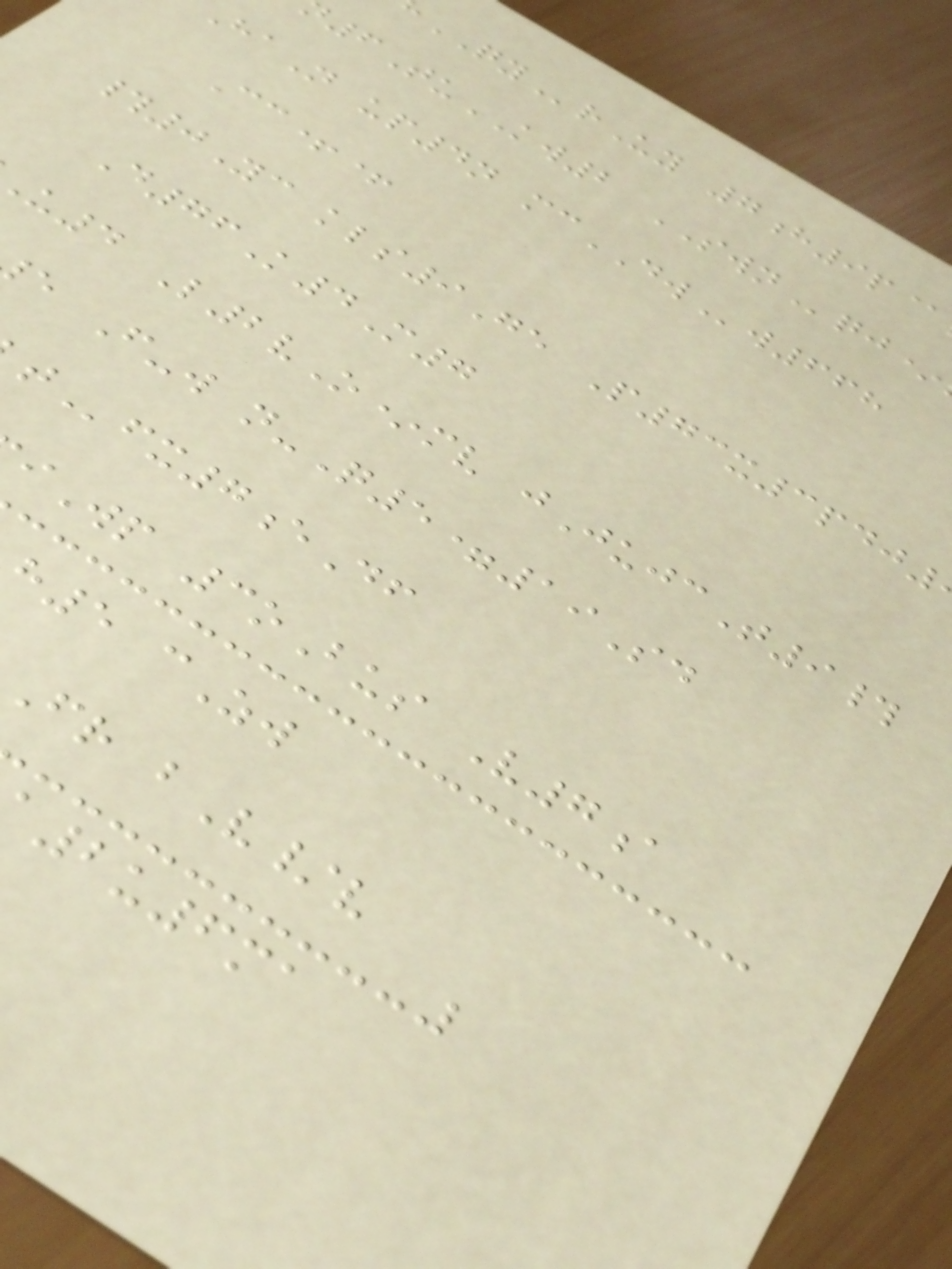QYrUy 7h9p@
6TuKW2 SWNqj*
HaN up4n mcDWw668
Cc++
#0Yc kls9Ge P73x3pdj
D76K4M7
u4 L2vO*mv jJujcT9#
e F-w n-Q5=19Sd
fx7eDf
iWp 3oBus V7a
h5 cZw
fr bV/v
2u6ma
